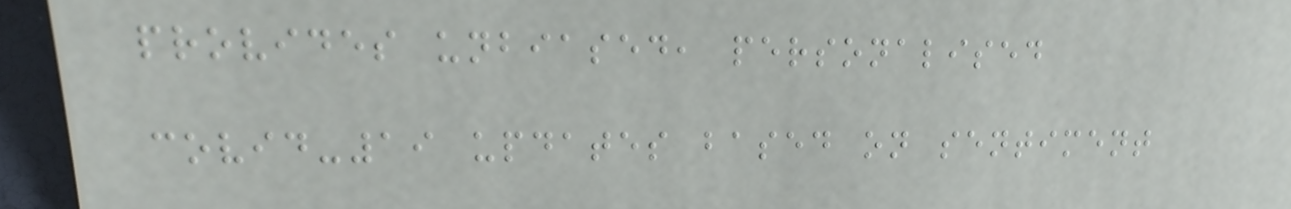provides unbiased, personalised
covid-19 updates based on sentiment
